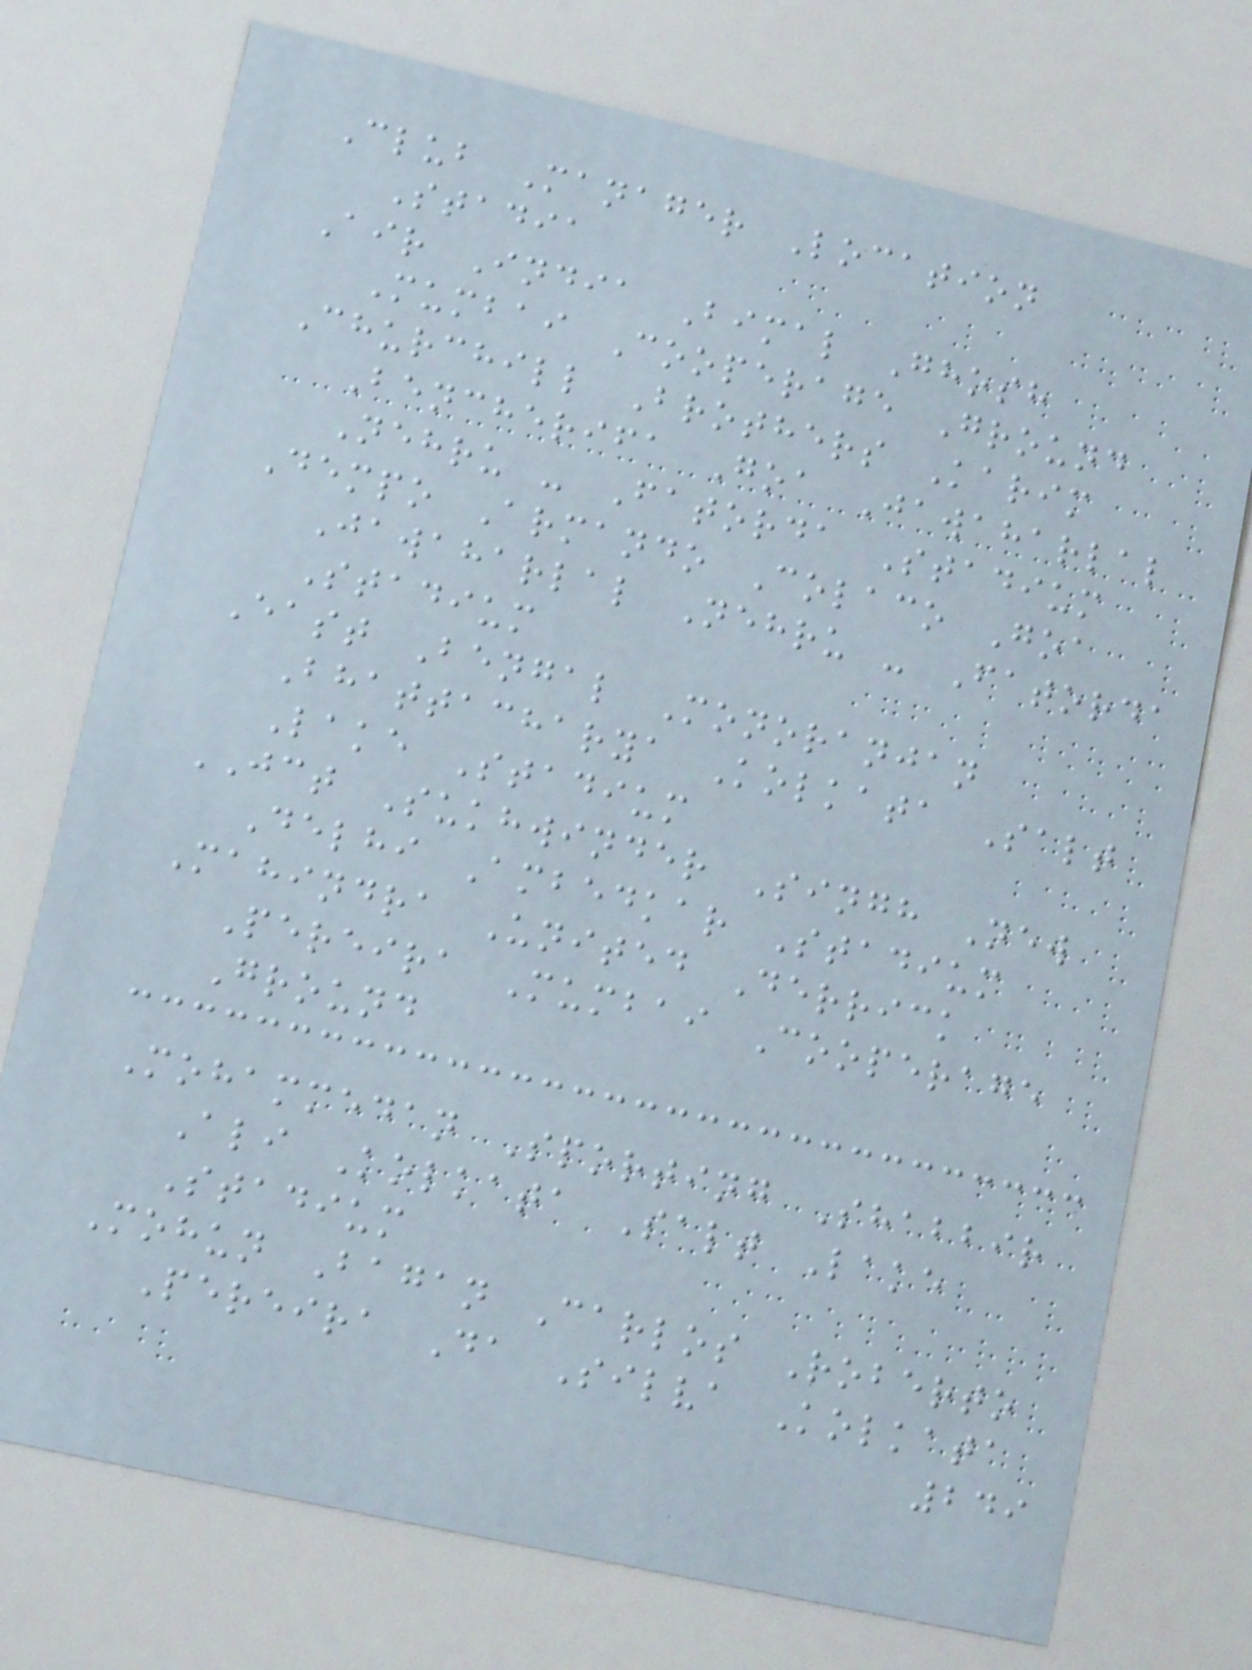Club Manager Location
Stadia
Air India Bimal Ghosh
Mumbai Cooperage Ground
Churchill Brothers Karim
Bencherifa Goa Jawaharlal
Nehru - Fatorda Stadium
Dempo Armando Colaco Goa
Jawaharlal Nehru - Fatorda
Stadium
East Bengal Monoranjan
Bhattacharya Kolkata Salt
Lake Stadium
JCT Sukhwinder Singh New
Delhi Ambedkar Stadium
Mahindra United Derrick
Pereira Mumbai Cooperage
Ground
Mohammedan Sporting Shabbir
Ali Kolkata Salt Lake
Stadium
Mohun Bagan Carlos Roberto
Pereira Da Silva Kolkata
249
